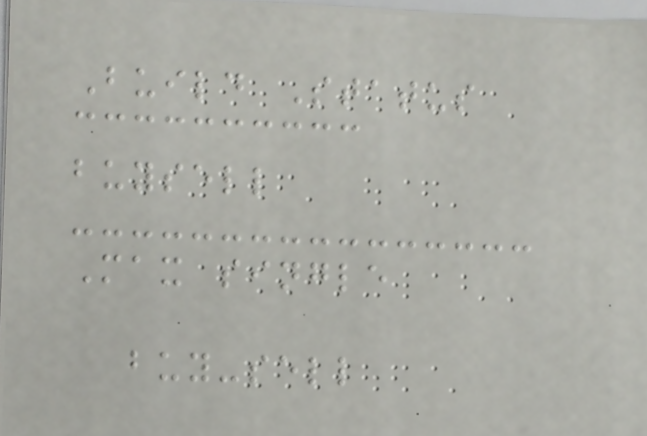Build Status
buysell
Max single
buy-sell
